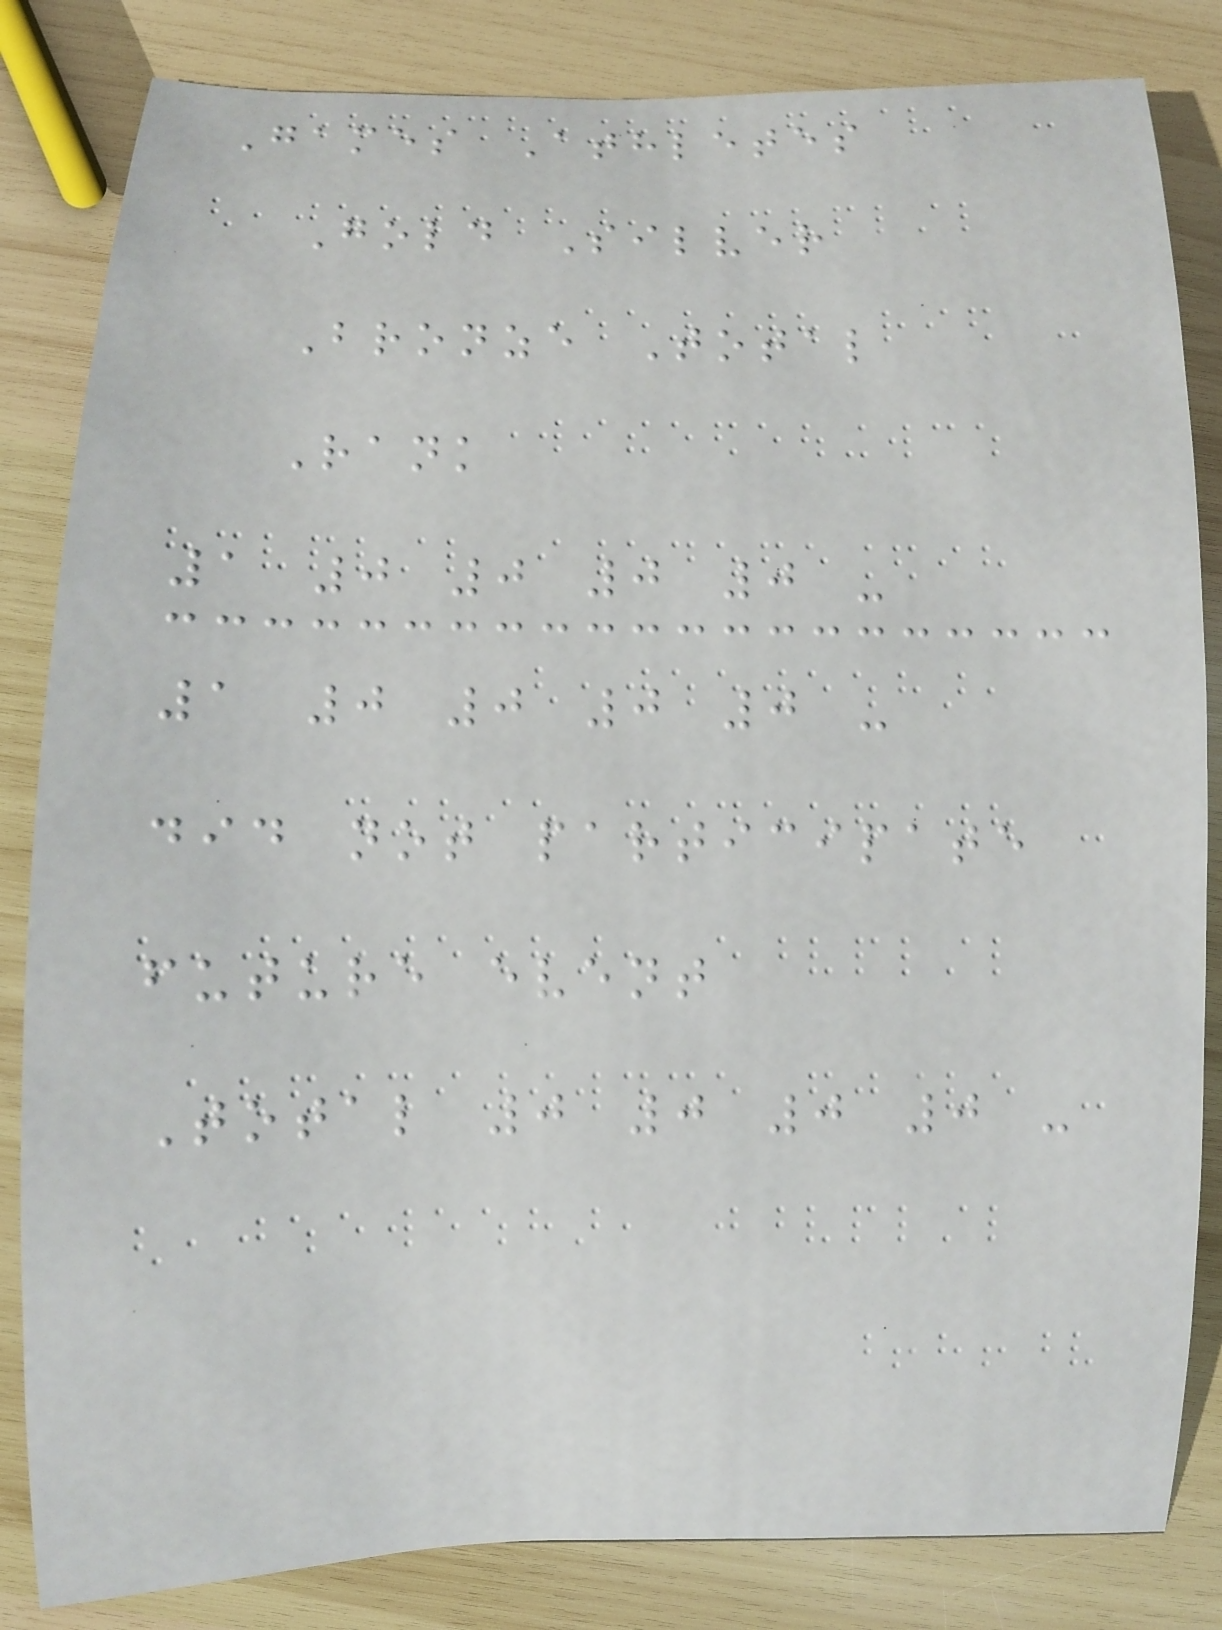Games Athletes
Gold Silver
Bronze Total
Rank
1 0 0 0 0 -
1 0 0 0 0 -
did not participate
future event
Total 0 0 0 0 -
